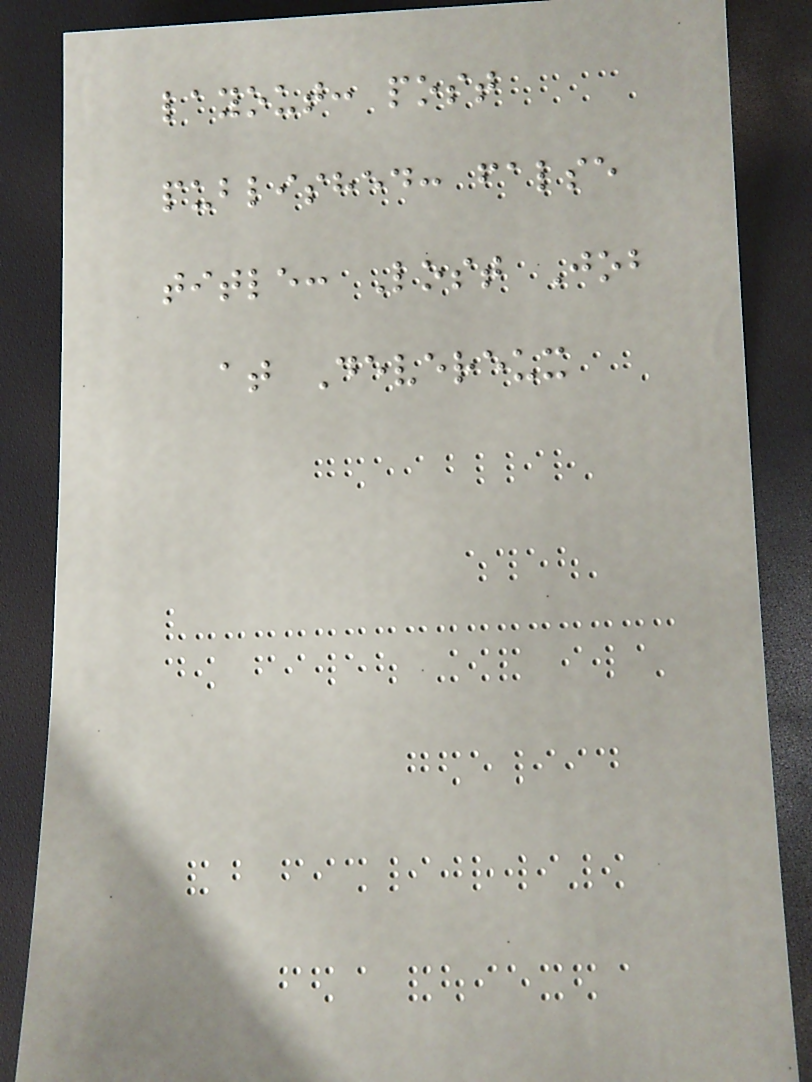layout: post
published: false
title: Lost Job
at Devereux
